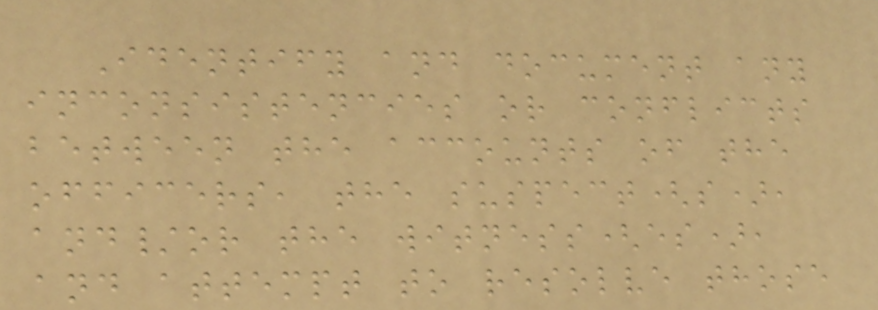Identify and document any
inconsistencies or conflicts
between the accounts of the
officers, the suspect(s),
and/or the witness(es),
and attempt to resolve those
